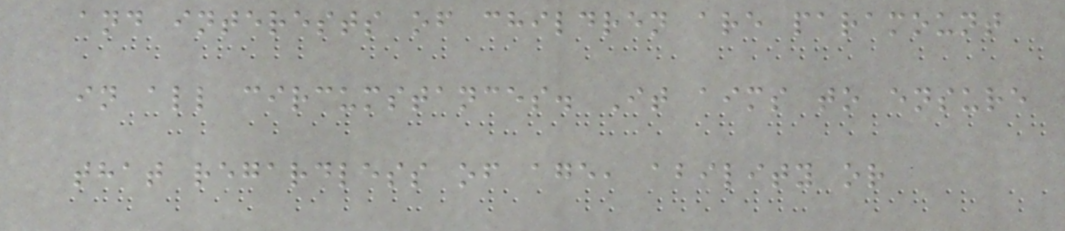and interests of children are paramount
in all circumstances. It aims to ensure
that regardless of age, ability or
